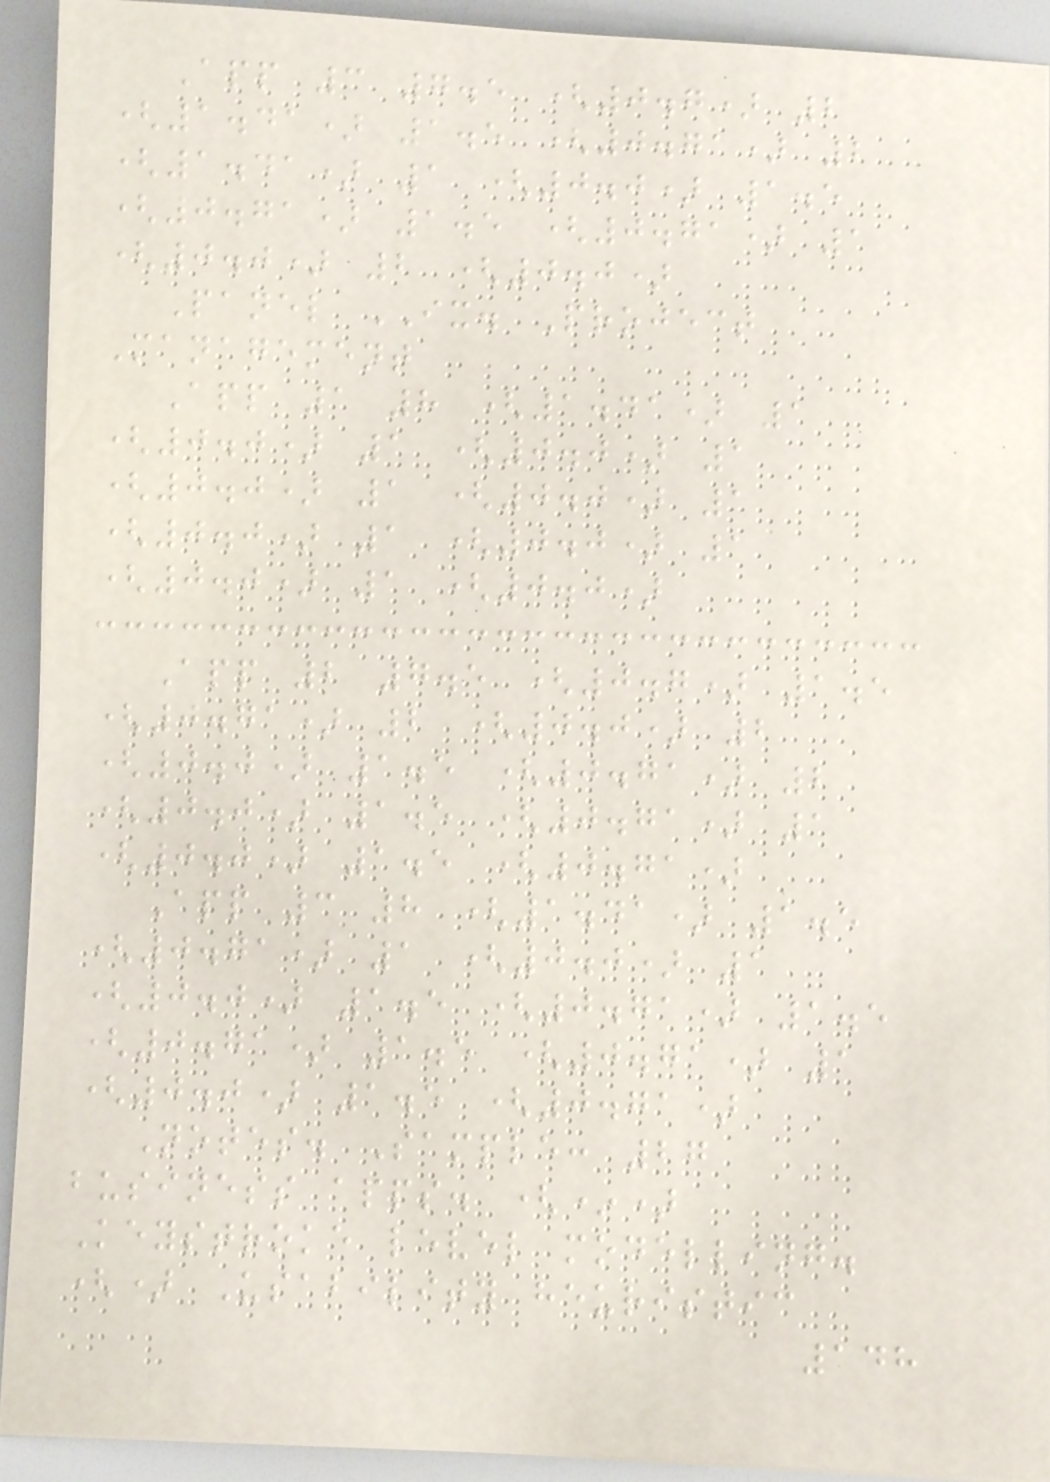App 3 7.5 (0.7) 2
(1.41) 1.5 (0.71) 2
(1.41) 1 (0.0) 1.5
(0.71) 1.5 (0.71) 1
(0.0) 2 (0.0)
Panel IX. Project
Management
App 1 8 (1.41) 1
(0.0) 1 (0.0) 1
(0.0) 1 (0.0) 1
(0.0) 1 (0.0) 1
(0.0) 1 (0.0)
App 2 7.5 (0.7) 1.5
(0.71) 2 (0.0) 2
(0.0) 1.5 (0.71) 2
(0.0) 1.5 (0.71) 1
(0.0) 1.5 (0.71)
App 3 8 (1.41) 1.5
(0.71) 1 (0.0) 1
(0.0) 1.5 (0.71) 1.5
(0.71) 1.5 (0.71) 1
(0.0) 1.5 (0.71)
Notes. Sample: 27
business apps. (*)
Keystroke level modelling.
() Usability heuristic
148
